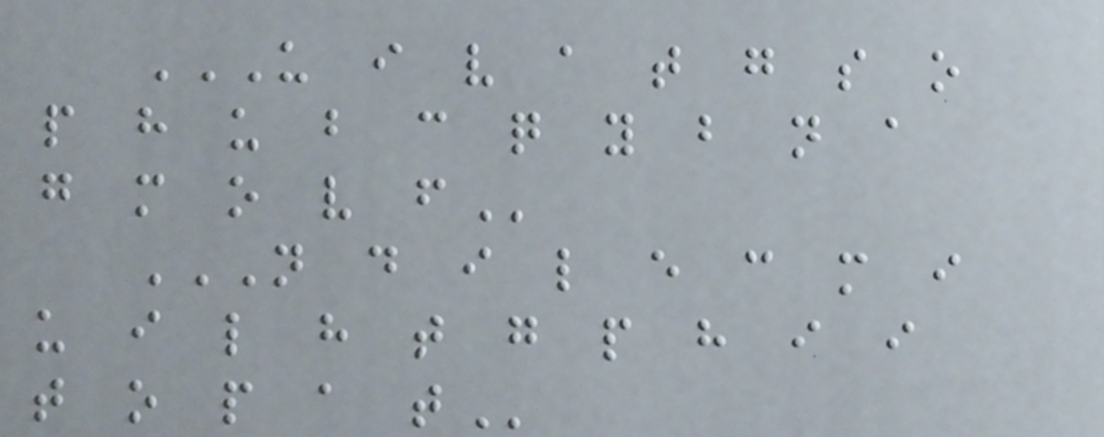U I V A T G S O
P H U B C Q Y B N A
G M O V F
N D I L E C M I
U I L H T G P H I I
T O P A T
